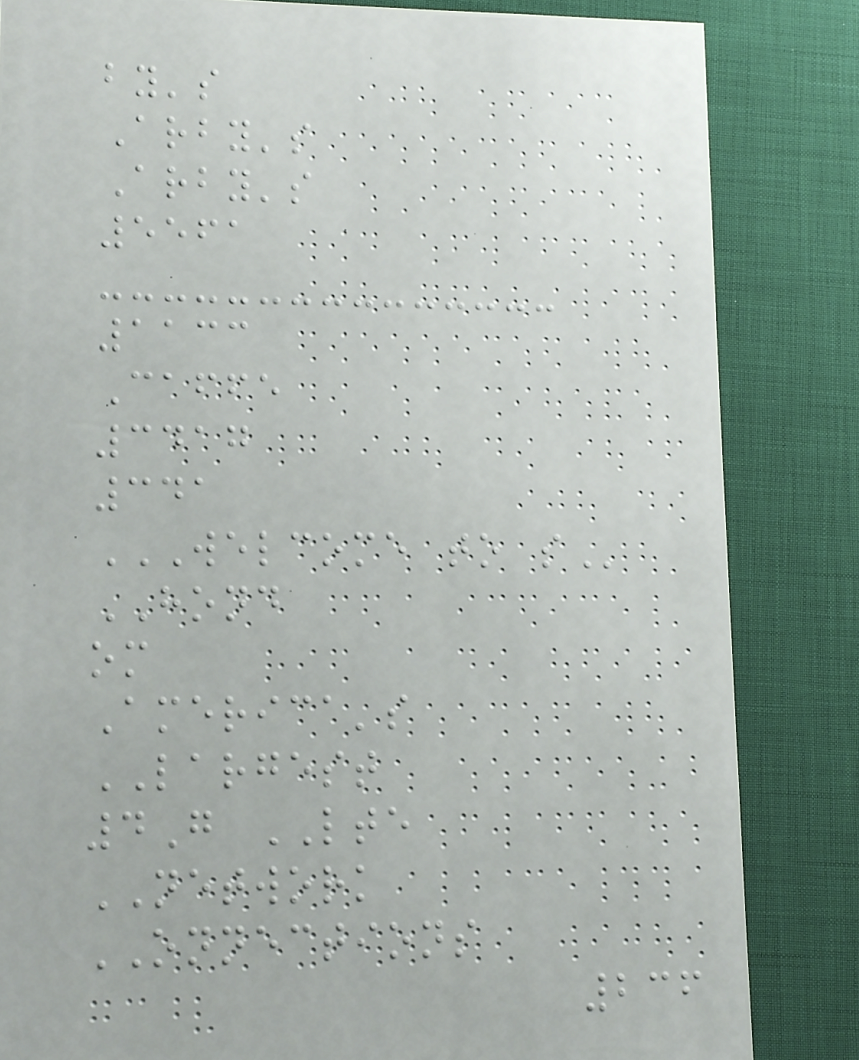by's
Arby's
Arby's
5561
1133
Caffe
3417
341
WELCOME TO S
HOND
om
America's
LARGEST
4G LTE
NETWORK
ONNECTIONS
236
